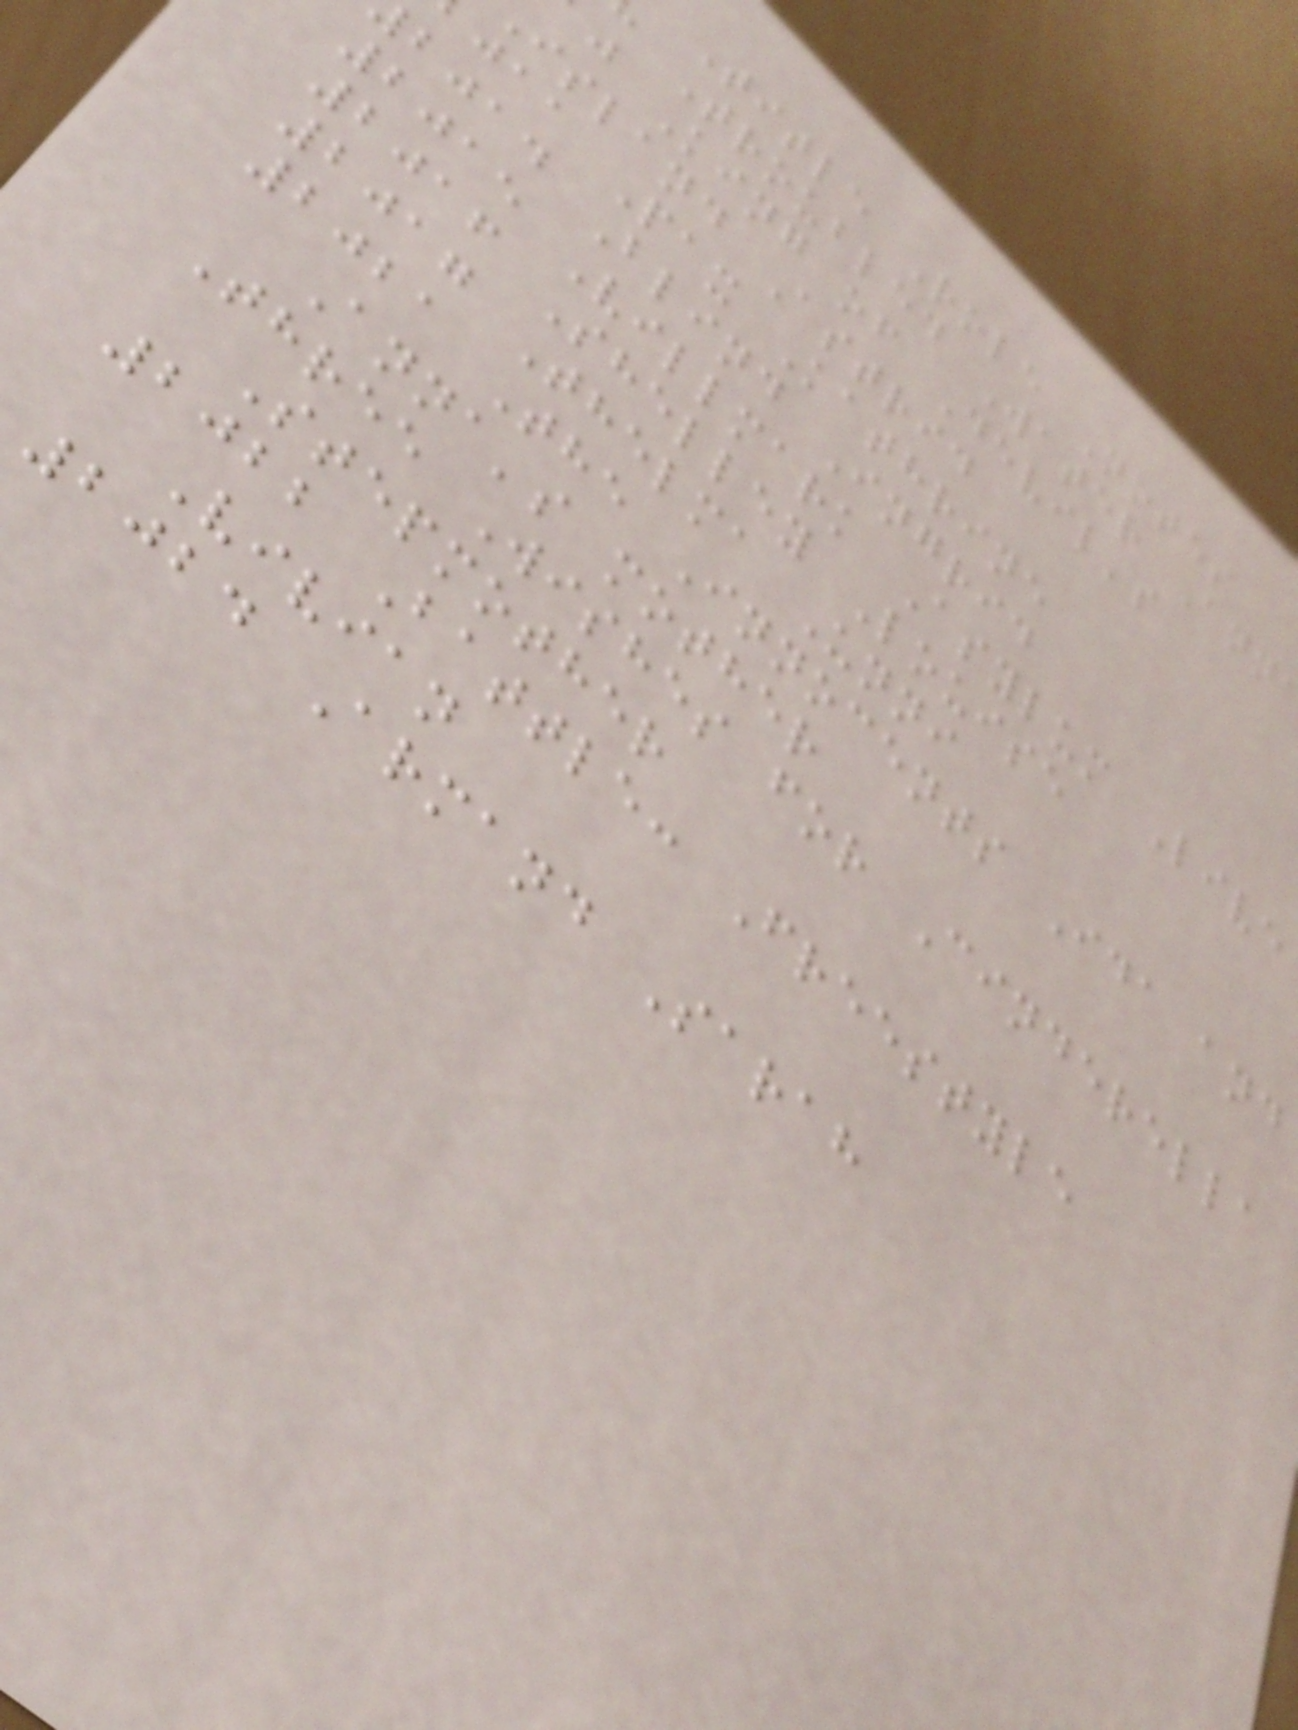Title Role Notes
Troubled Water Ann
j King of Devil's
island Astrid
jaa Pax Kathrine
bjad Blind Ingrid
2015 Villmark Asylum Live
2016 Shelley Louise
2017 Thelma Unni
2021 The Innocents Ida and
Anna's mother
Three Wishes for Cinderella
Stepmother
2022 Battle: Freestyle
Vivian
2024 Armand Sarah
